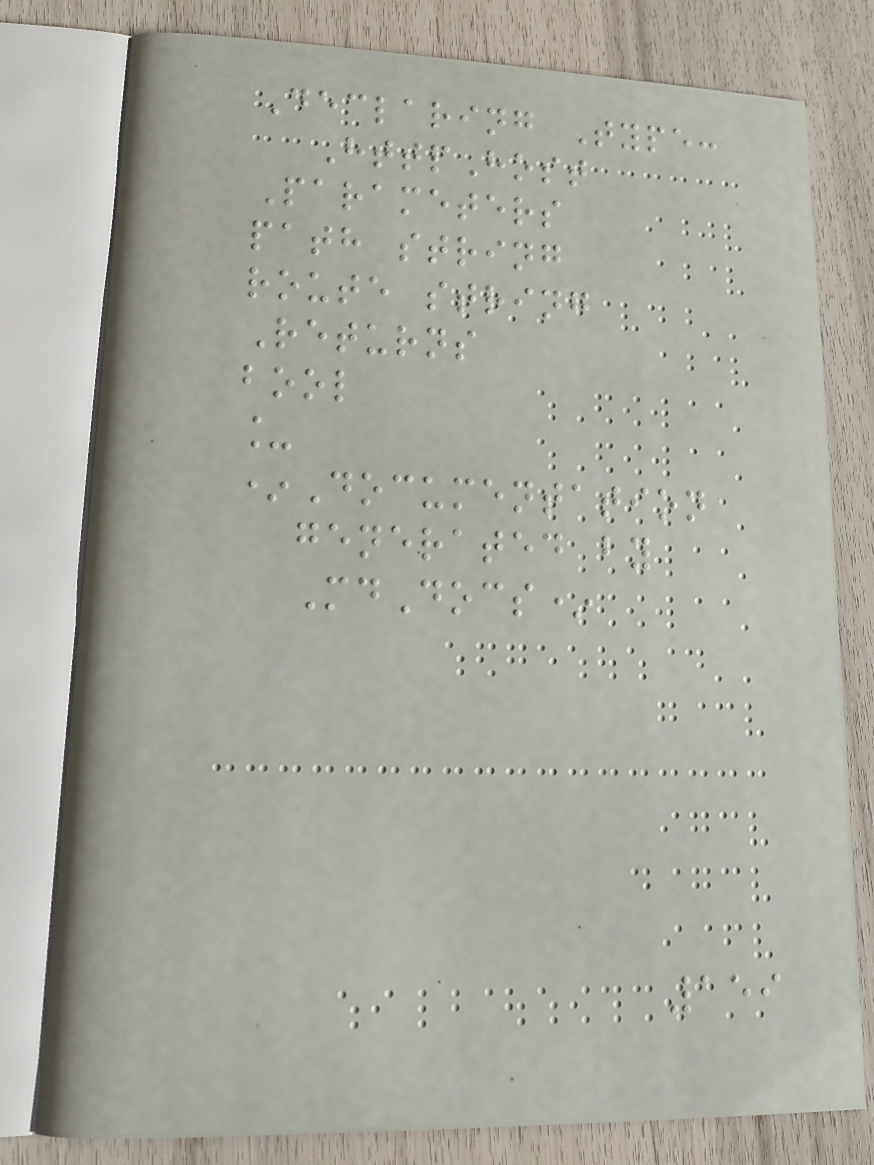Declaring Type:
HttpHost
Parameters
path string
route string
Returns
bool
_
*Documentation
generated by
MdDocs*
159
